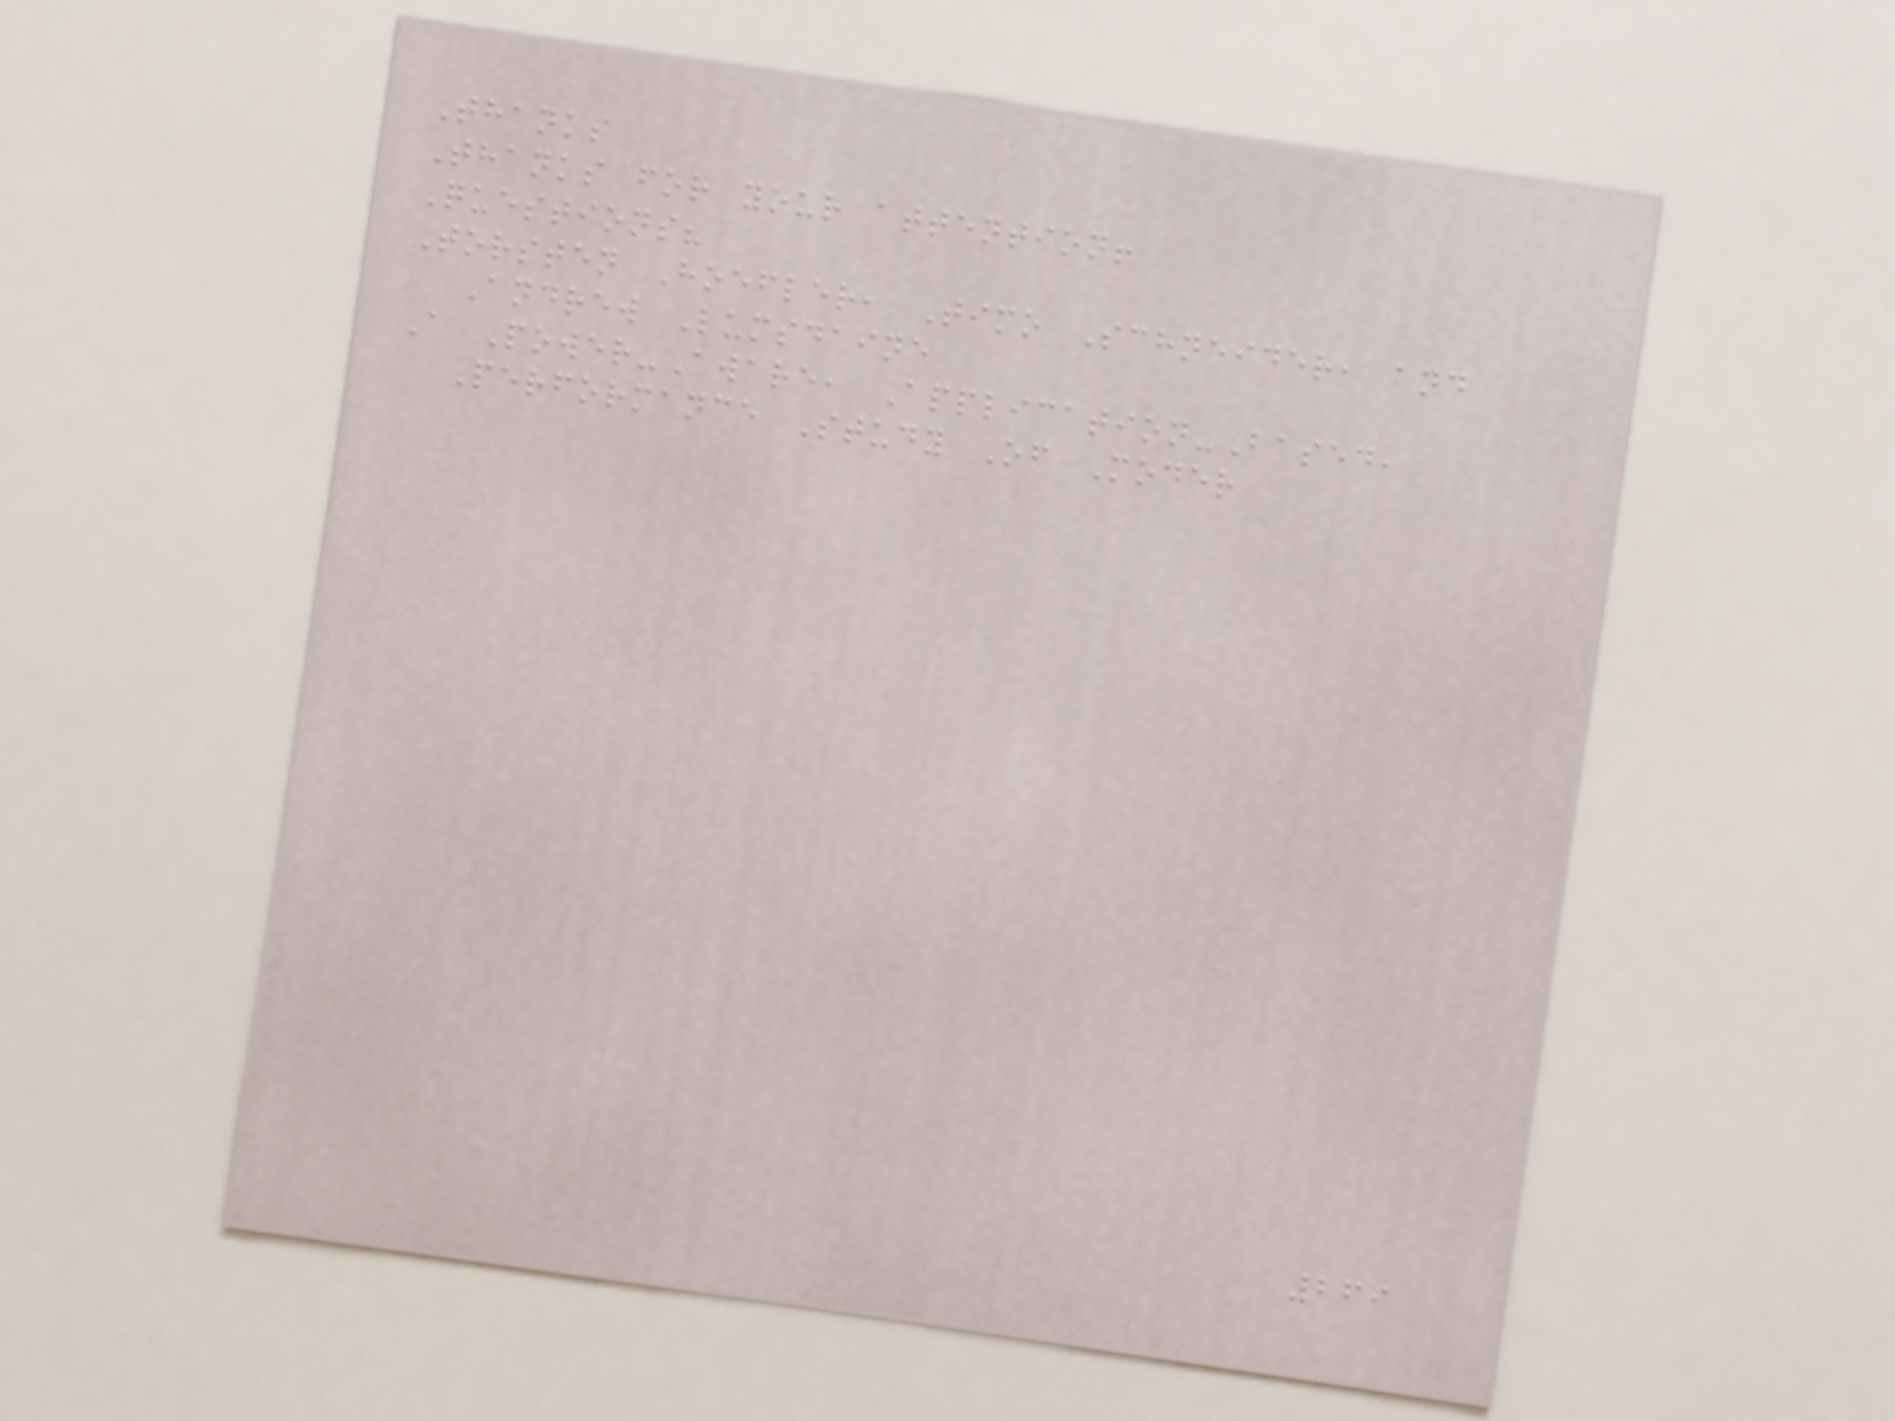Thanks
Thanks for your attention!
Questions?
Torsten Hoefler, Timo Schneider, and
Andrew Lumsdaine
A Power-Aware, Application-Based,
Performance Study Of Moder
269
